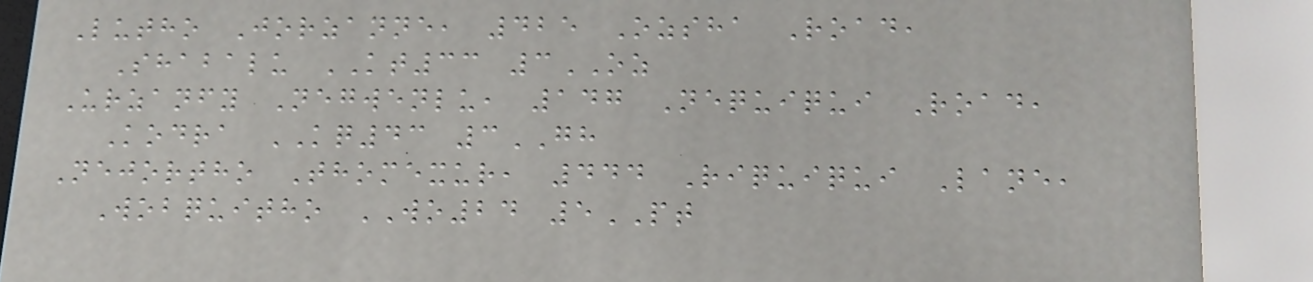Lutho Jorzanne, 425 Ozsha Road,
Shabalu KT33 3OZ
Urzanfy Negwenlu, 147 Nequiqui Road,
Kodra KQ43 3GH
Nejortho Thomexur, 444 Riquiqui Lane,
Wobquitho WO24 5PT
